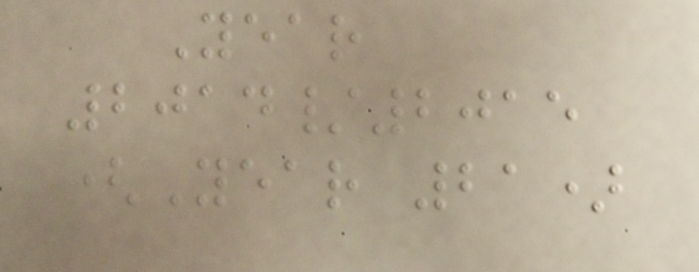Year
2014/2015
(Year 21)
